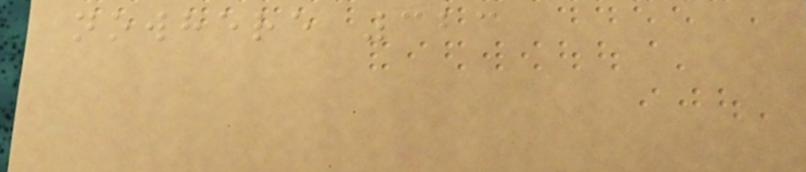nowhere 323
